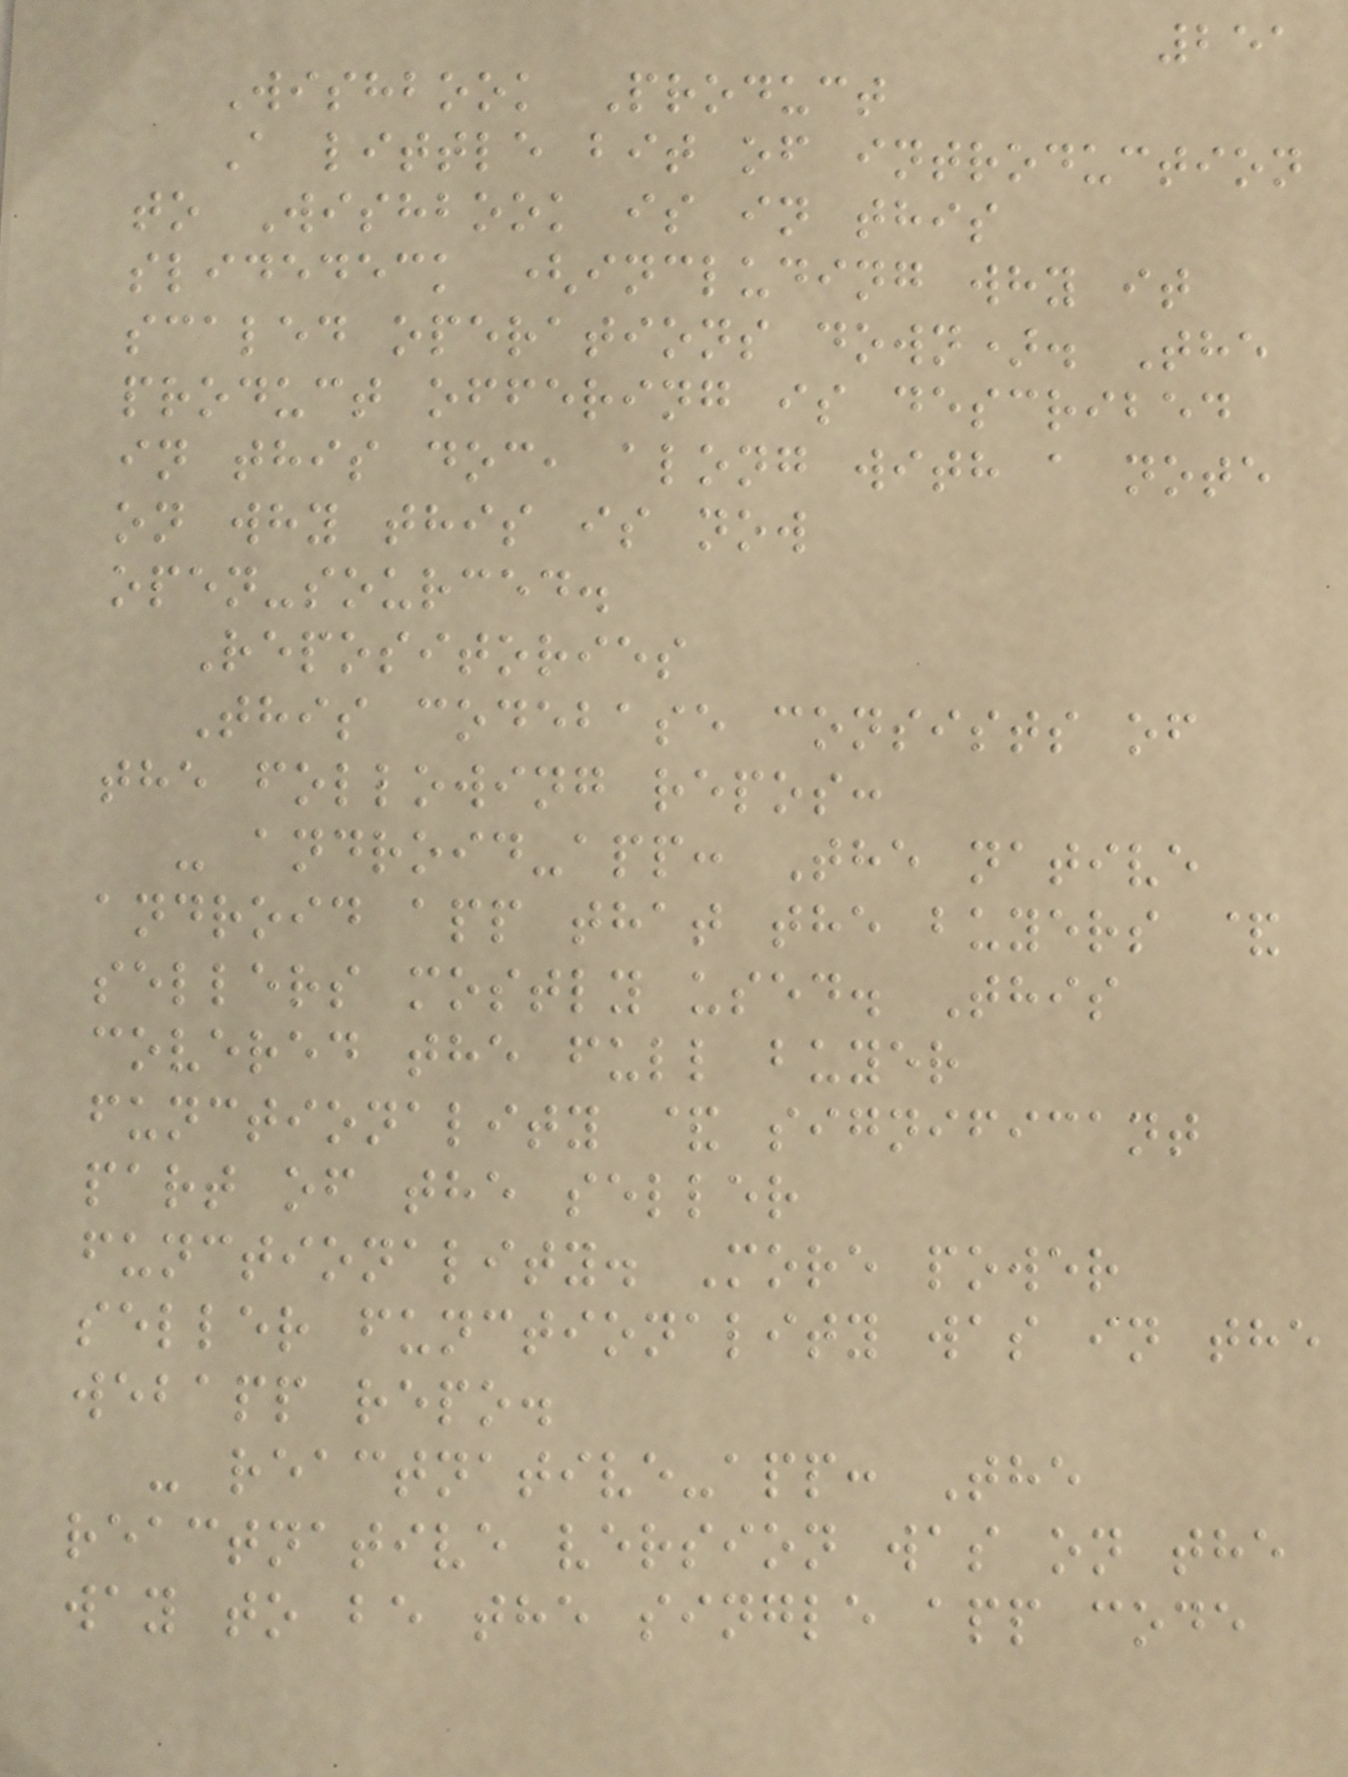251
Wishbook Product
A little bit of introduction
to Wishbook is in this
slidedeck (including why it
scaled operations down). The
product offering is described
in this doc, along with a note
on why this is now
open-sourced.
Repositories
This codebase consists of
the following repos:
- android-app: The native
android app that the buyers &
sellers mostly used. This
covered the full buyer
functionality & significant
part of the seller
functionality. More power
seller functionality was in the
webapp repo.
- reactnative-app: The
reactnative version was on the
way to be the single app code
